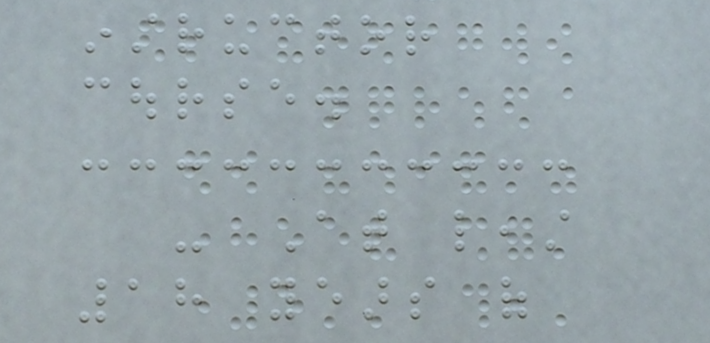instructor
course.
- At least
18 years of
